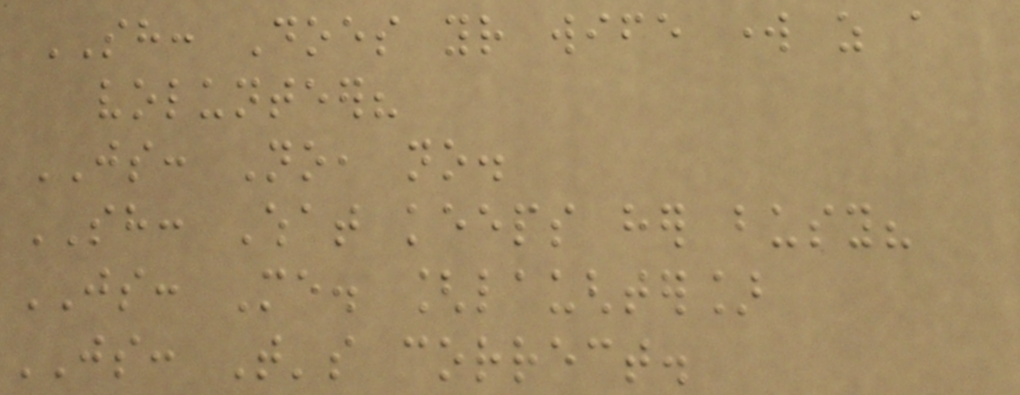SH: Does your wife work as a
volunteer?
JS: No, no.
SH: What keeps her busy?
JS: Me. [laughter]
JS: That's correct.
